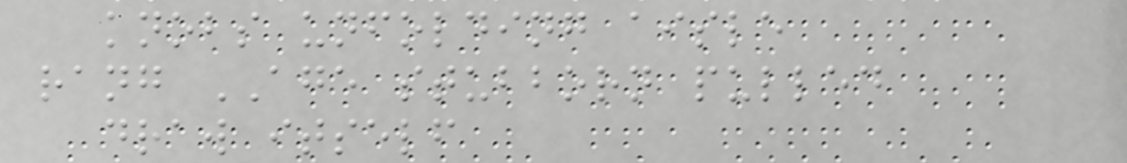knobs unfolding aisle
rang AGE stubborn pulled
draw itself
